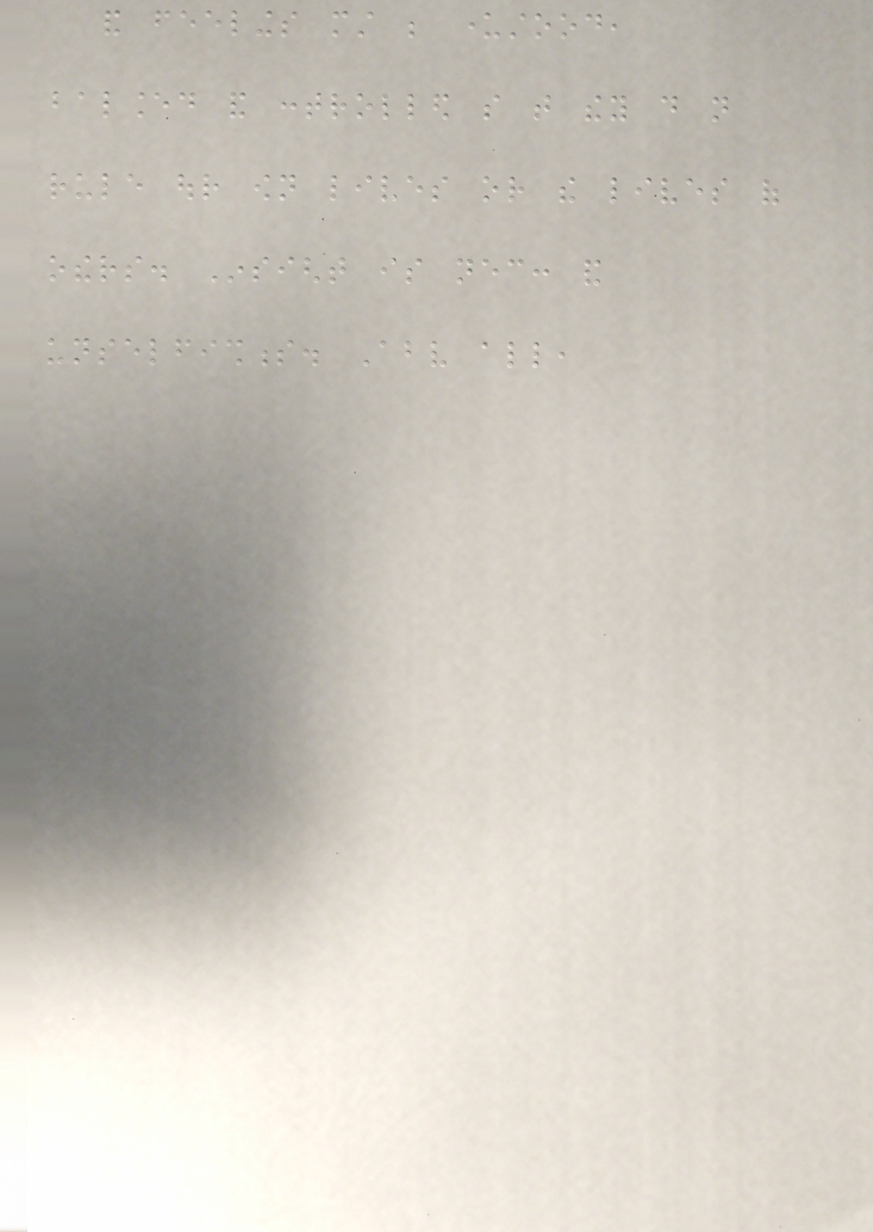and feelings must be understood,
balanced and controlled so that they do not
rule our own lives or the lives of
others. Insight is necessary: and
unselfishness. Above all,
